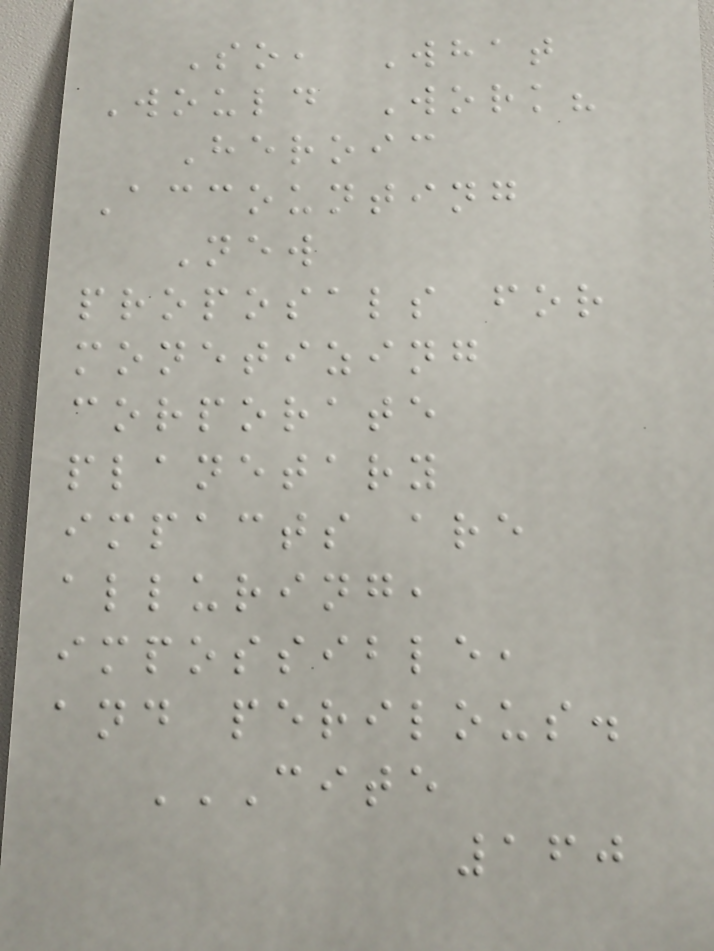So, What
Would Work?
Heroic
Accounting
New
proposals for
monetizing
corporate
planetary
impacts are
alluring,
impossible,
and perilous.
CITE
160
